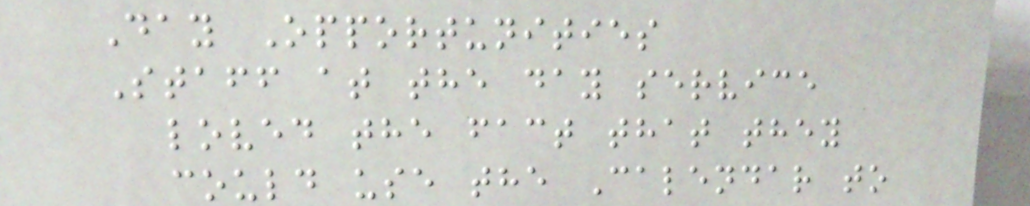Day Opportunities
Staff at the day service
loved the fact that they
could use the Calendar to
